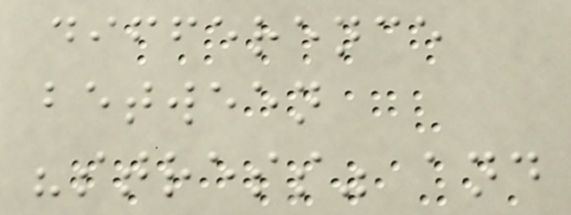difference
between
"stress" and
